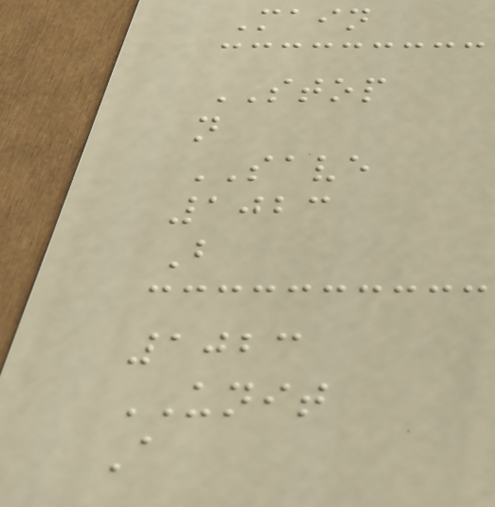Main
STOP
n
SAVE
1023
B
1023
UNIT
A
